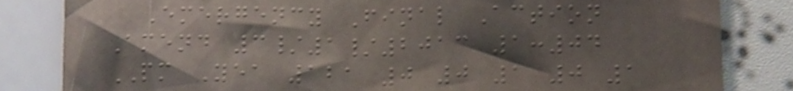Emergency Final Action
Amend 3/1/2013 1:04
PM Yea 121 0 0 1 0 1
